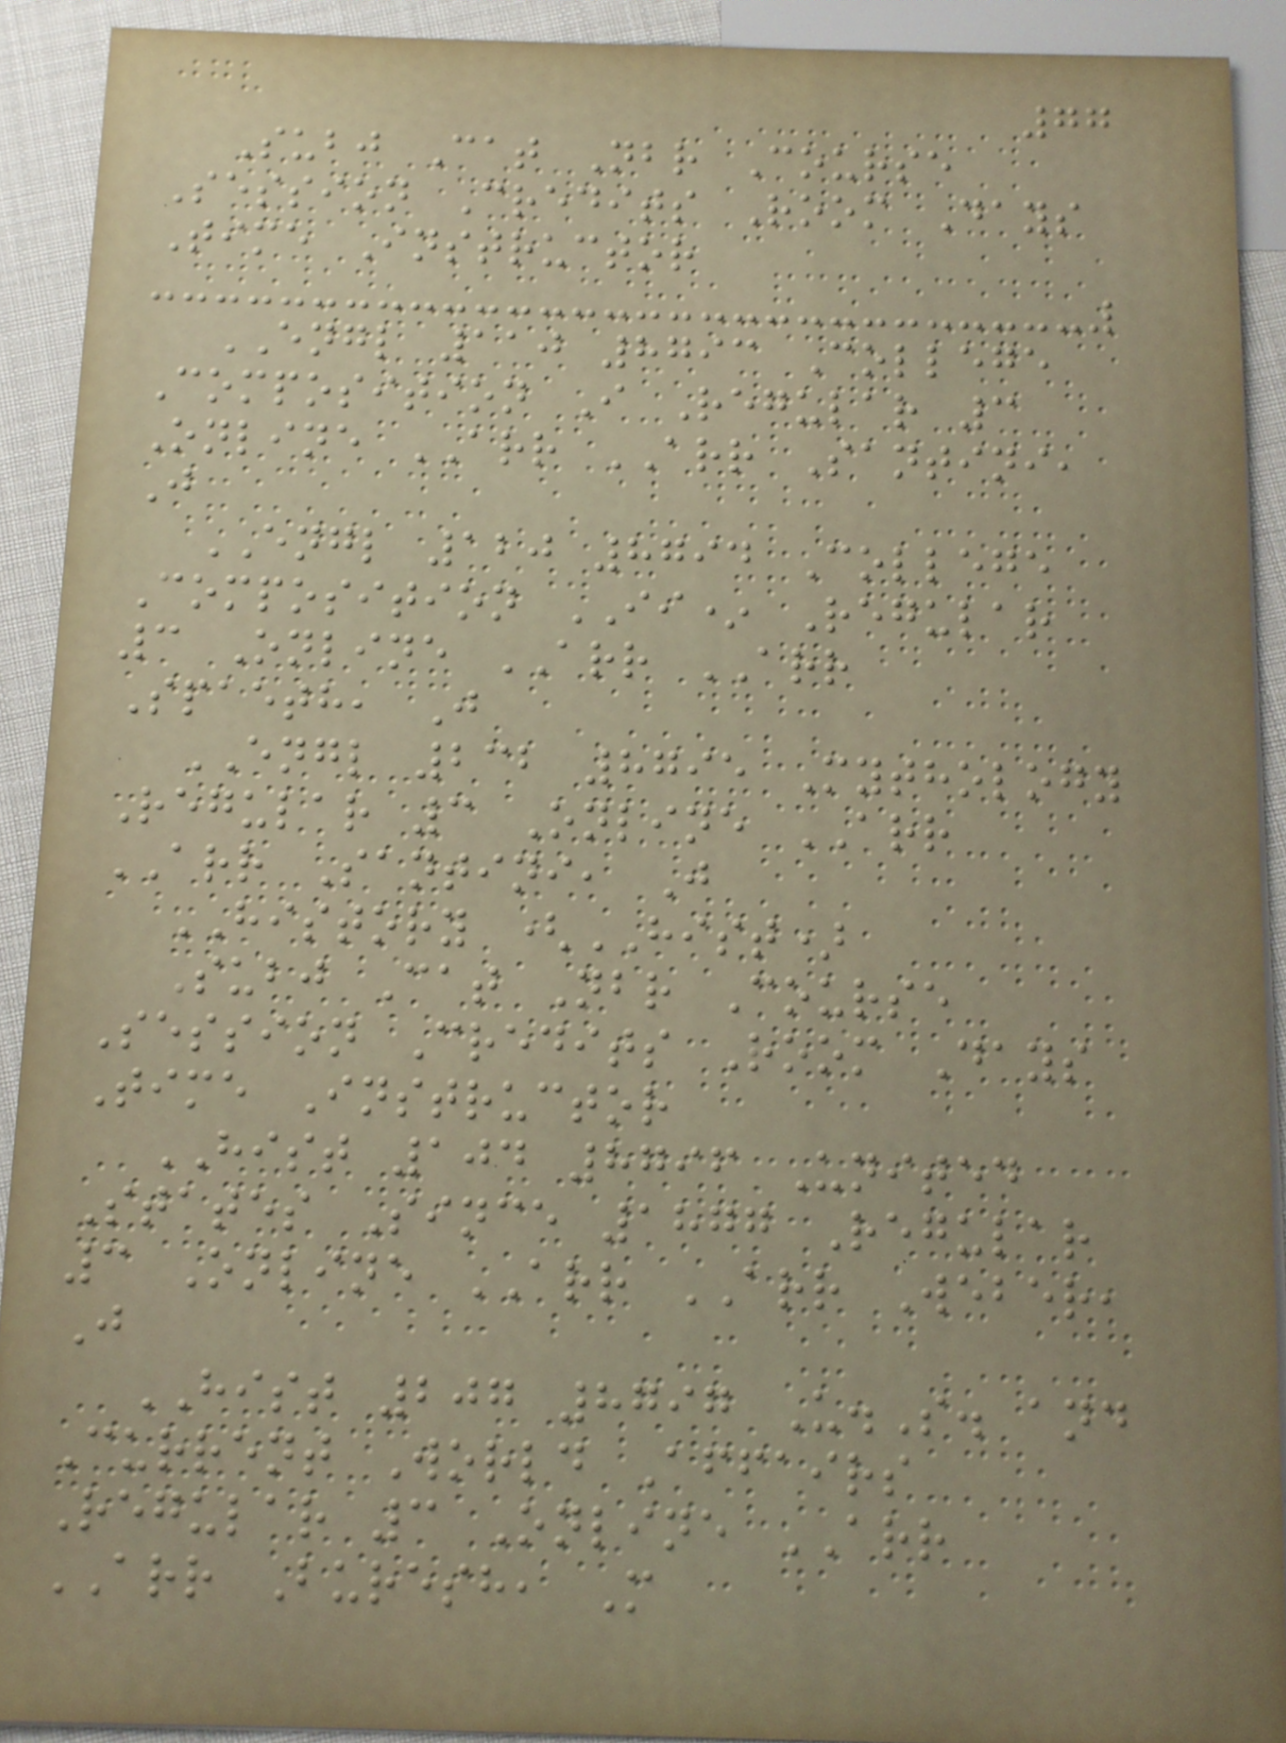77
Subj Cat Nbr Course
Session Credits Room Days
Time Instructor
ENGL 110 8793 College
Composition I Regular 3
Online ARR ARR Santini,
J
ENGL 120 8794 College
Composition II* Regular
3 Online ARR ARR
Spaeth, J
ENGL 232 8795 Mythology
Regular 3 Online ARR
ARR Santini, J
HISTORY (HIST)
Subj Cat Nbr Course
Session Credits Room Days
Time Instructor
HIST 104 8796 United
States Since 1877 Regular
3 Online ARR ARR Weber,
J
HIST 207 8797 U.S. and
Current World Affairs
Regular 3 Online ARR
ARR Buresh, M
